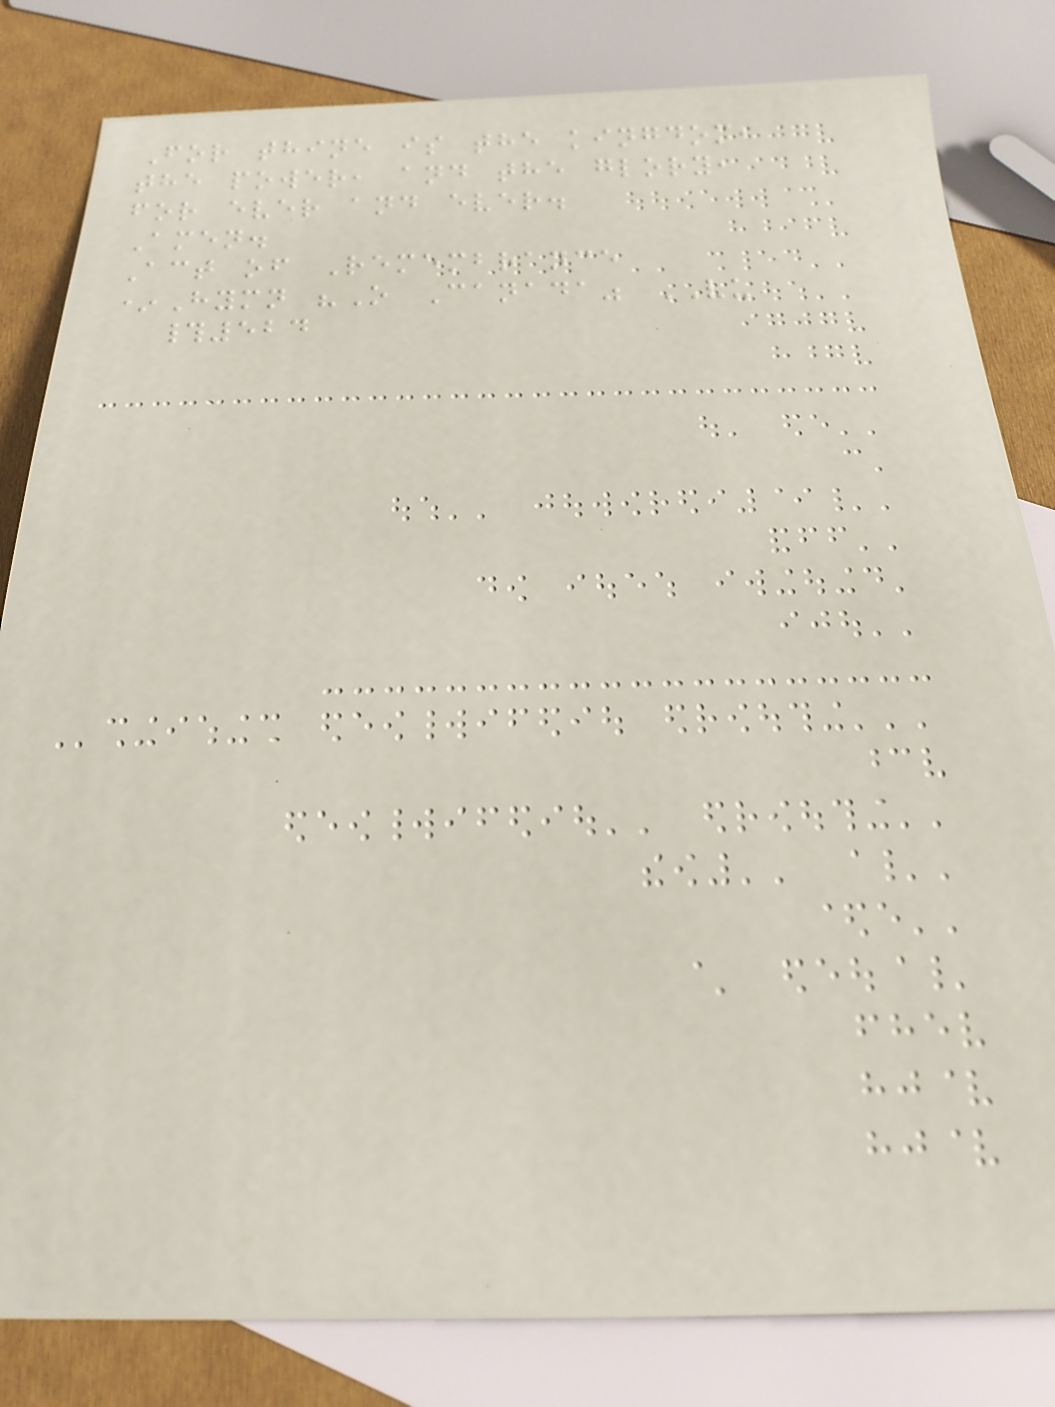For thine is the kingdom,
the power, and the glory,
for ever and ever.
Amen.
Act of Remembrance
*Hymn "O Canada" VU
#524
